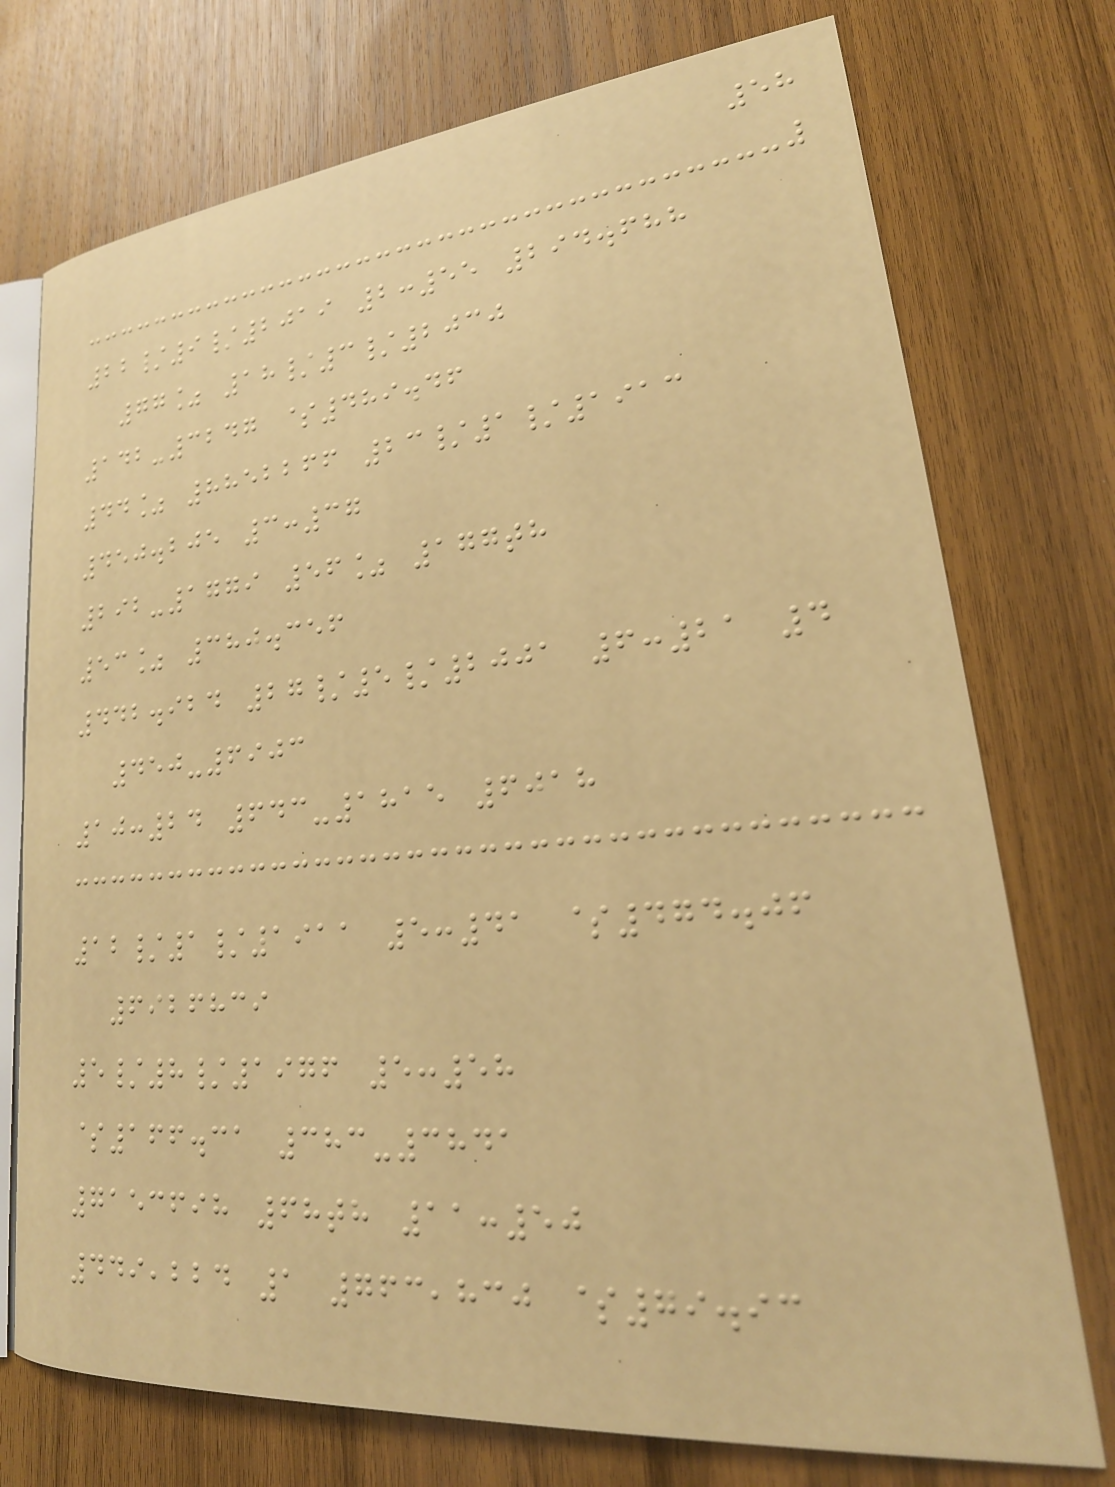58
22/9/2019 2:55 294.688
77% 18/3/2030
142-3247 $489.46
44% 8852266 23/1/1913
450.205 3:37
292-1779 56% 177th
53% 380.356
442.924 27/5/2001 6:21 4
450-6903
10:24 643-1815 6018
12/1/1911 5:41 $474.06
6926839
5/8/1976 5:58
$166.31 383-3841
7153698 68th 11:50
449,224 1 763,830 $79.93
